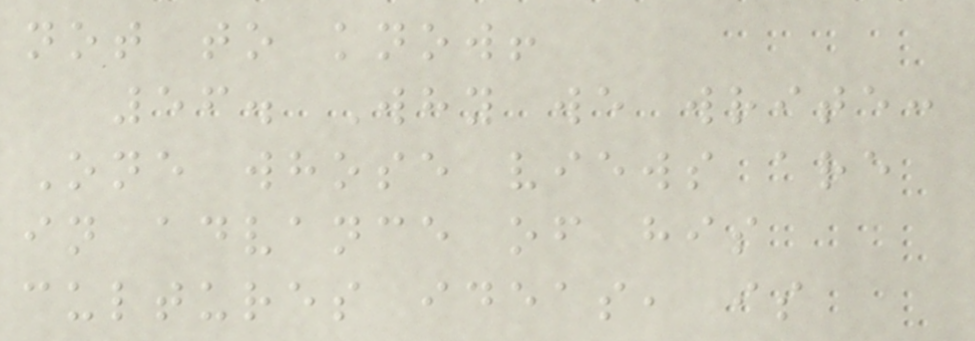not to know!
56. Why we write:
One whose views are
in advance of his
cultures ideas, is
